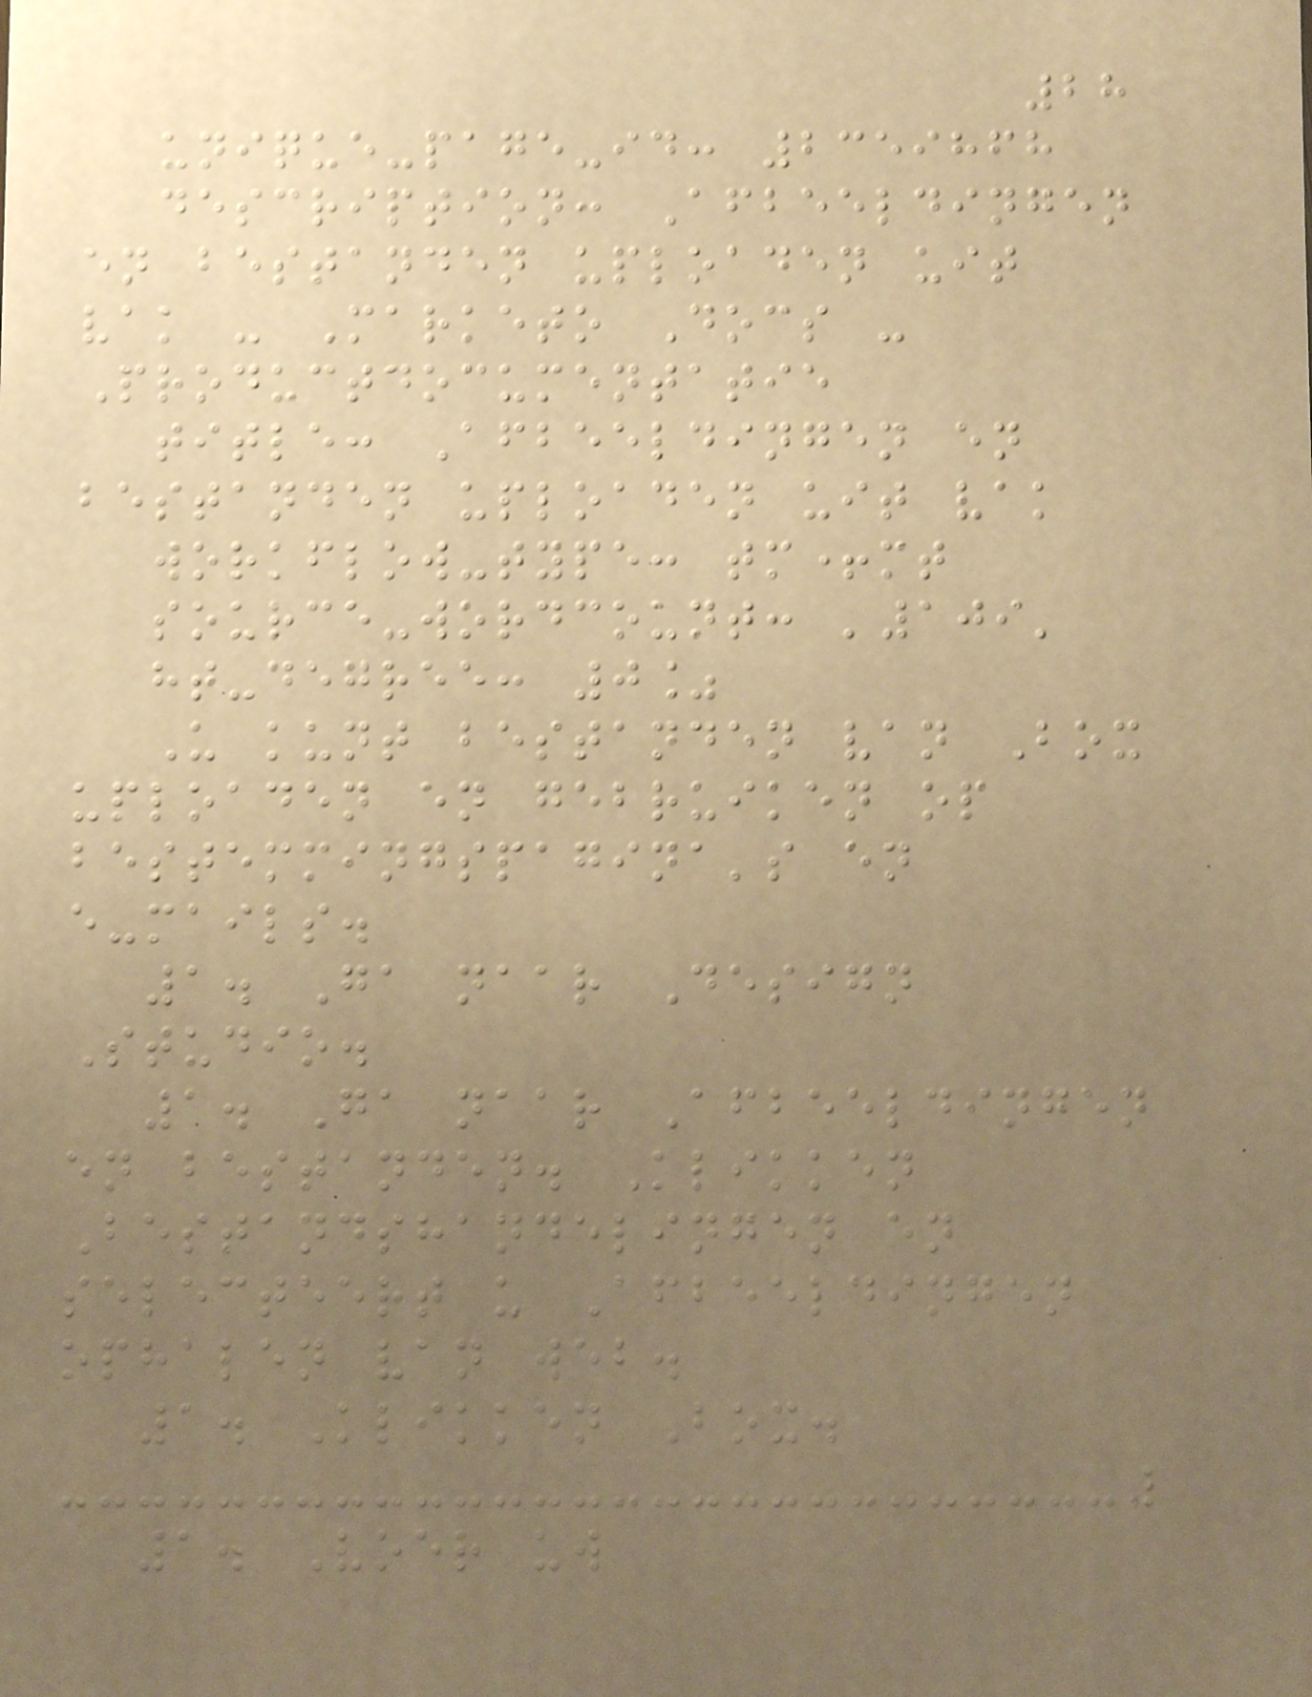28
unique-page-id: 2359868
description: Afbeeldingen
en bestanden uploaden uit
vak - Marketo Docs -
Productdocumentatie
title: Afbeeldingen en
bestanden uploaden uit vak
workflow-type: tm+mt
source-wordcount: '109'
ht-degree: 0%
U kunt bestanden van Box
uploaden en gebruiken op
bestemmingspagina's en
e-mails.
1. Ga naar Design
Studio.
1. Ga naar Afbeeldingen
en bestanden. Klikken
Bestandshandelingen en
selecteert u Afbeeldingen
ophalen van web.
1. Klikken Box.
1. Voer uw
